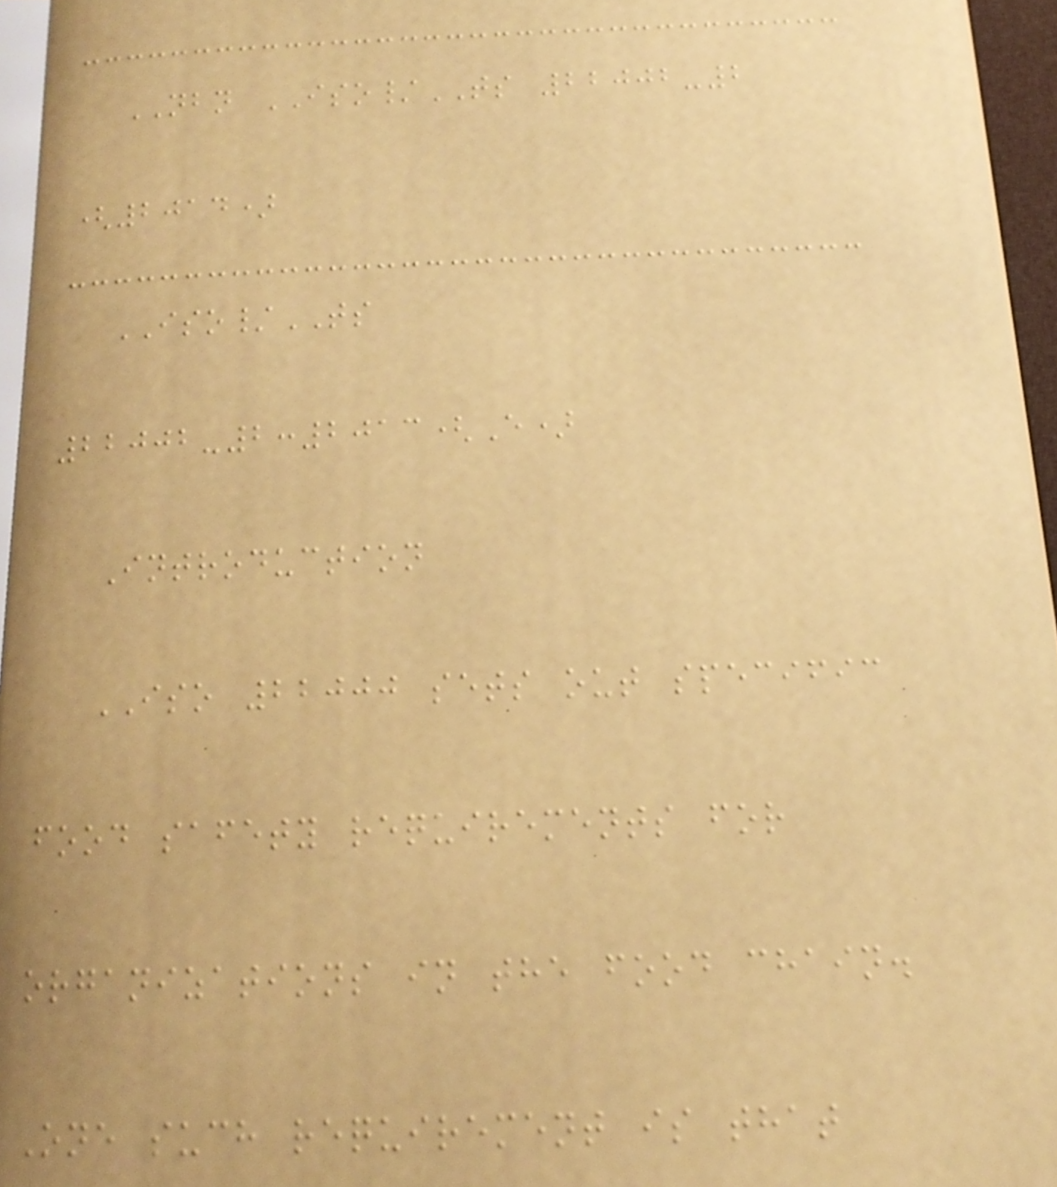NBN ISO/TS 22002-2
(2014)
ISO/TS
22002-2:2013(E)
Introduction
ISO 22000 sets out specific
food safety requirements for
organizations in the food chain.
One such requirement is that
